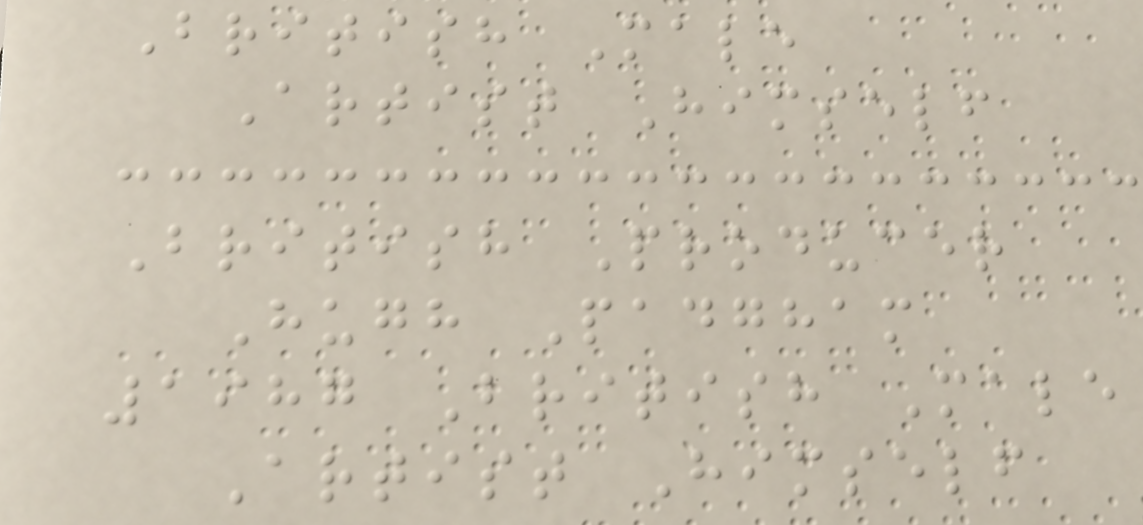British Male
Artist Himself
British Producer
Hugh Padgham
1987 British Male
Artist Himself
